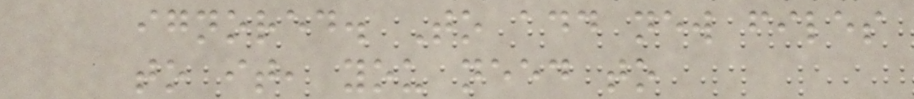ignored. To add new files
to it, you need to
